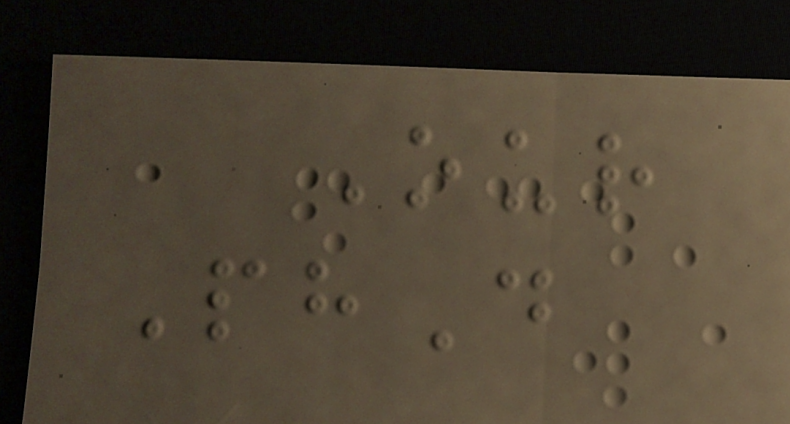Our
PhD
